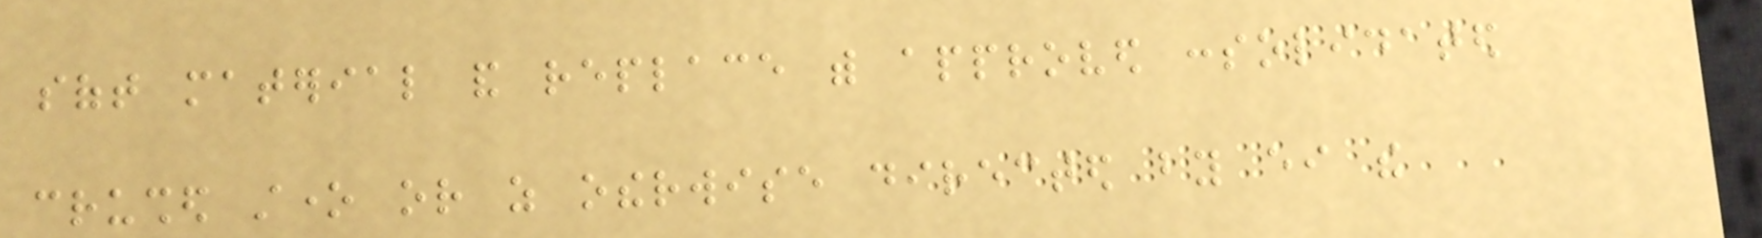soft material and replace with approved consolidated
crushed stone or as otherwise directed by either the
